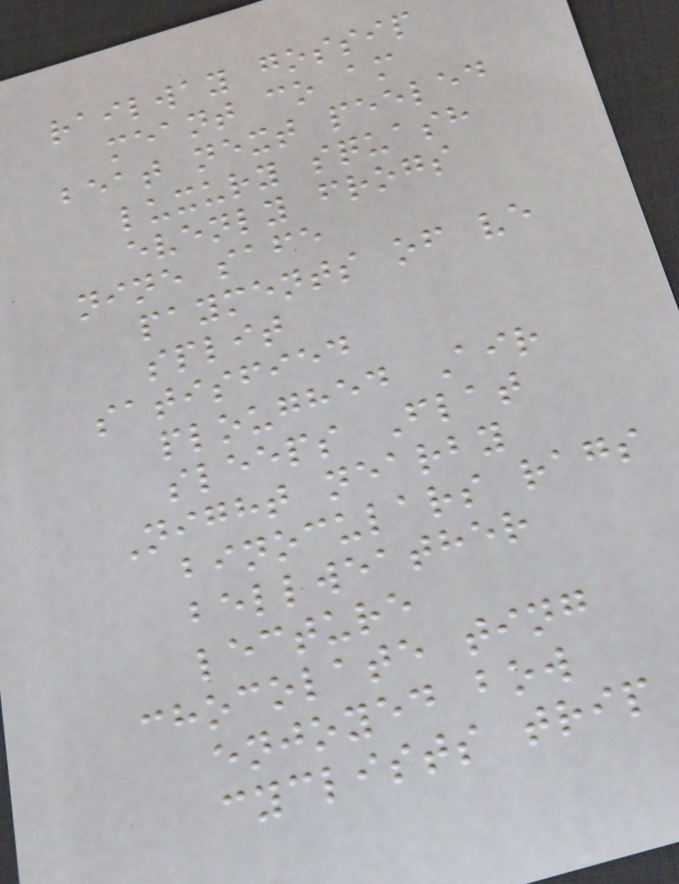railway gossip
meant co am
beat next peeled
luxury squash
evenly frogs
nine safe
payments of ve
split
satisfied
ploughed Air
sleeps Flat
Night nearby
binoculars rags
bellweather
lecture
chocolate ting
enjoyed bow
cyclists trip
